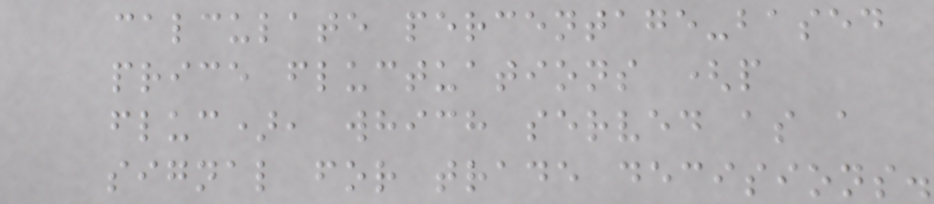calculate percentage-based
price fluctuations (p
fluc), which served as a
signal for trade decisions.
